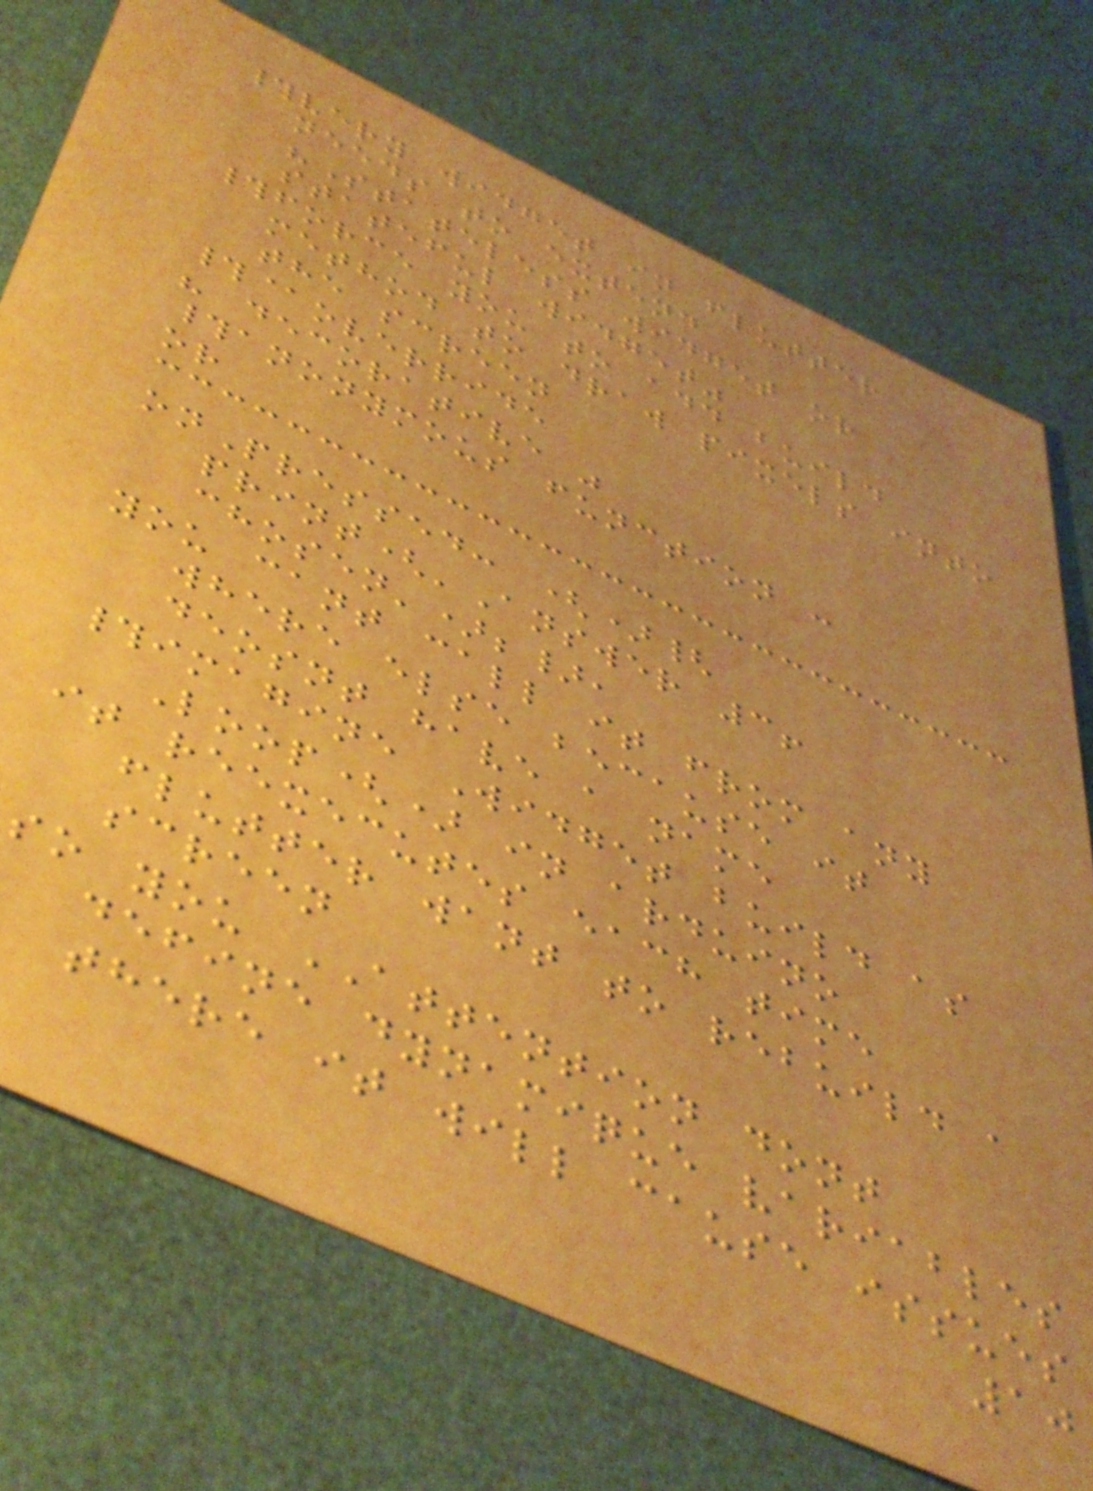#very widget in flutter
needs to extend
"Stateless widget or
stateful widget"
#force you to add build
method to draw pixels into
the screen
#@override
" decorative "
#anonymous function :
or
onPressed: (){
print('Answer 3!
chosen');},
you cant call it from any
where else because it
deosnt have a name
#imagine Widget build as
Loop() in arduino
it reexecutes each time
flutter want to rebuild a
screen
so you ATTENTION dont
define dynamique variables
there it will cause issues
10
